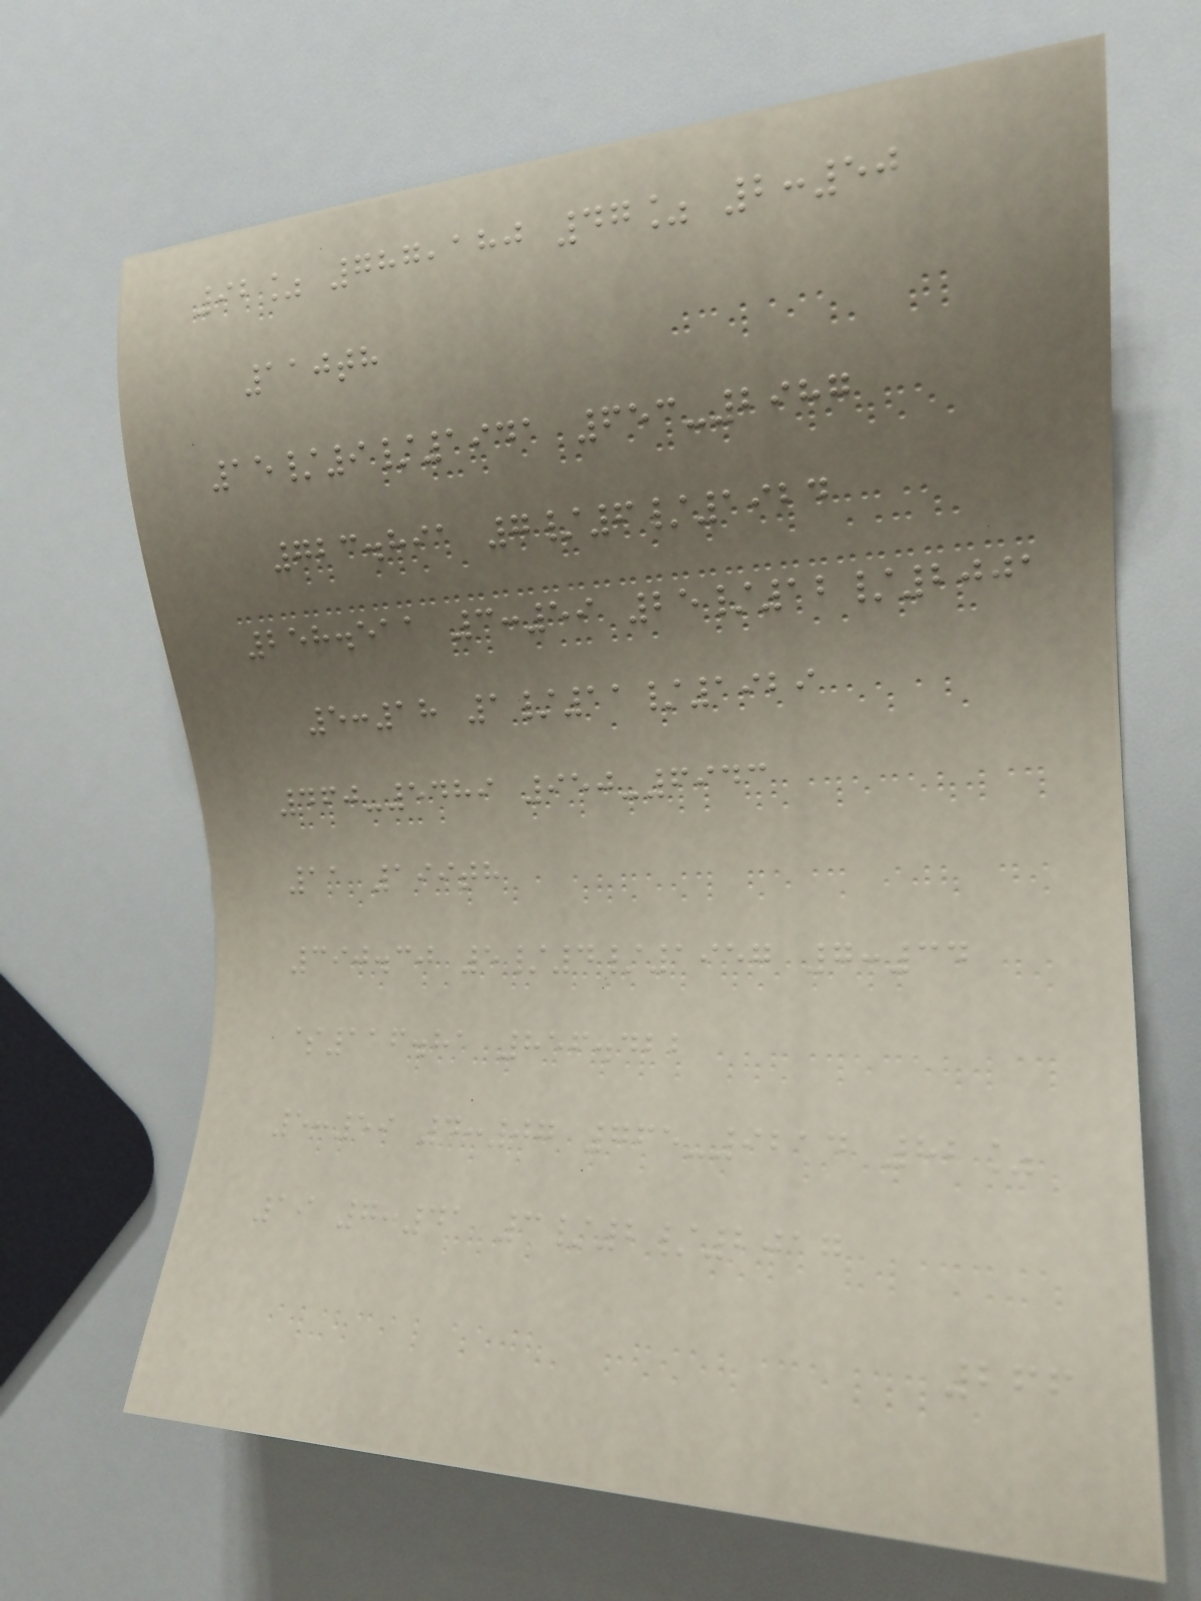92% 787,180 47% 2:50
110th
15/9/1941 653-2987
723.891 7/6/1924
258.511 3:59 25/12/2001
5:18 1/11/1929
460-5489 950-6943
11 199th
390.30 5/4/1957 7:34
$116.81 856.422
5:59 4:07 765-9214 82%
19 7:41 3/2/2017
266
